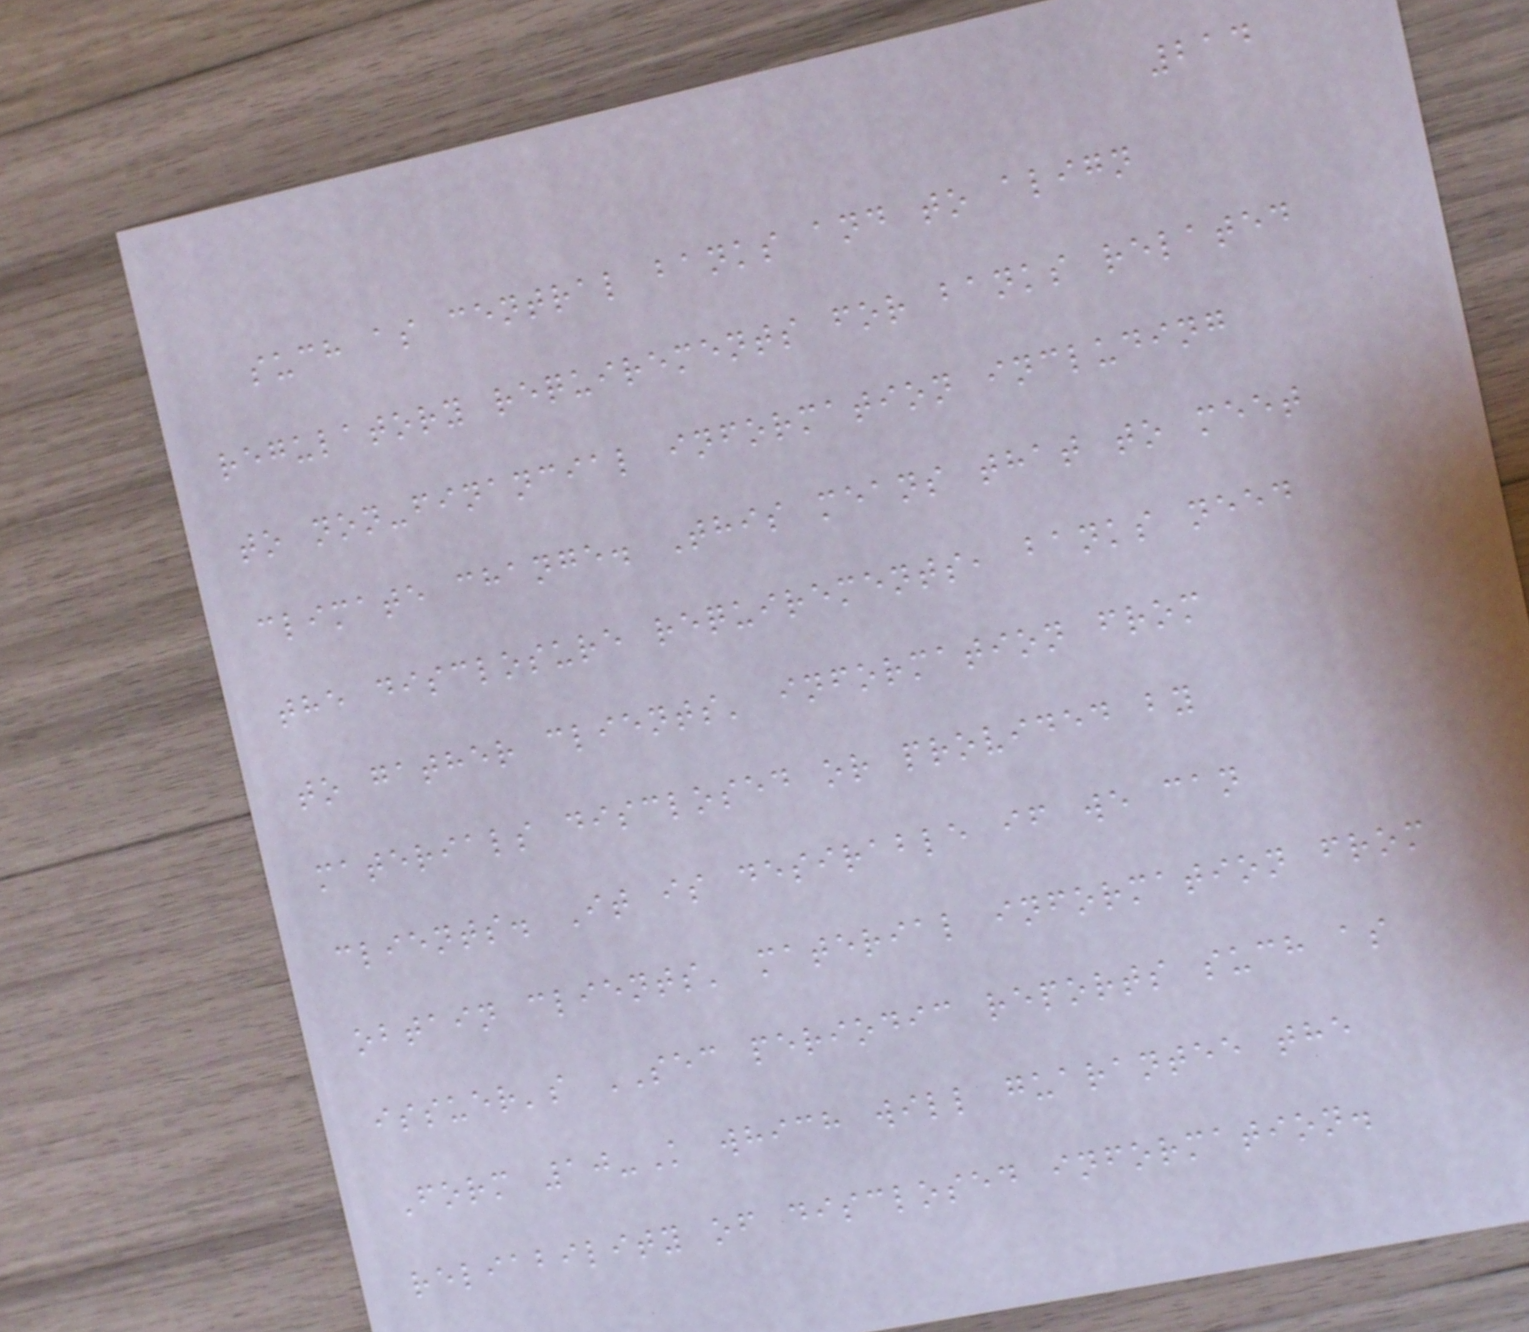214
such as central banks and to align
regulatory requirements for banks related
to non-financial information including
climate change. This means that to meet
the disclosure requirements, banks need
to gather clients' information from
materials disclosed or provided by
clients. It is desirable if we can
obtain clients' material information from
issuer's SEC periodic reports such as
Form 10-K which will guarantee the
reliability of disclosed information.
